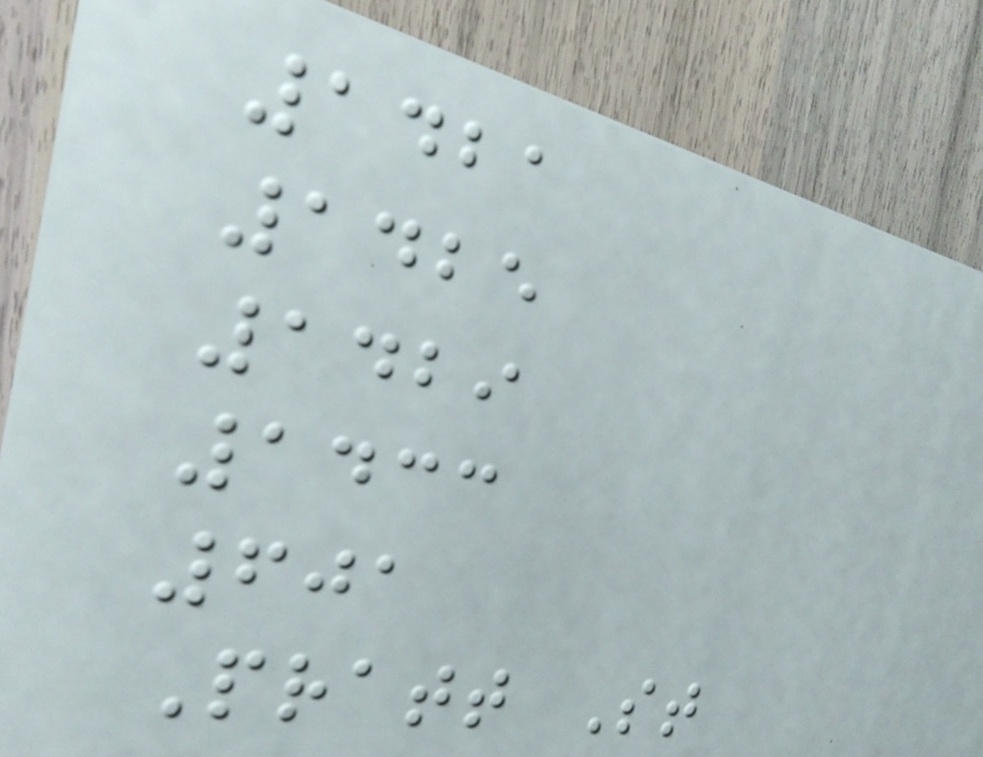1421
1425
1429
1433
601
Pratt St
